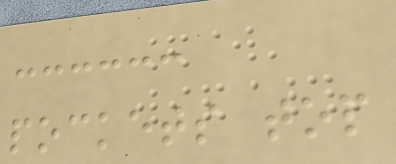pockets top
